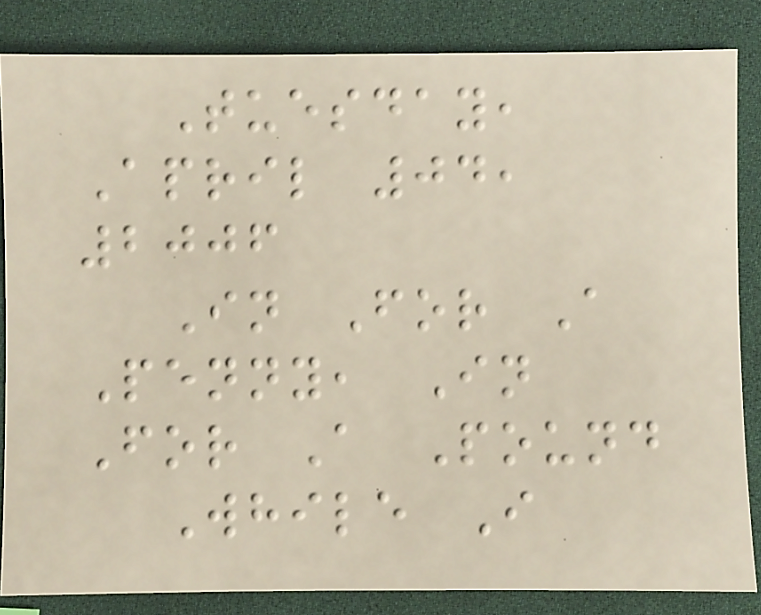Tuesday,
April 04,
2006
In For A
Penny, In
For A Pound
While I
